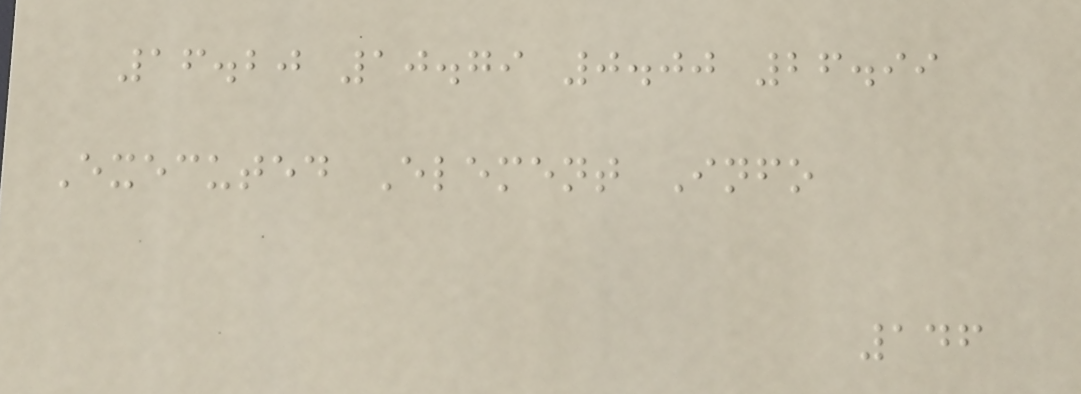16.20 10.79 0.00 26.99
Executed Element Info
146
